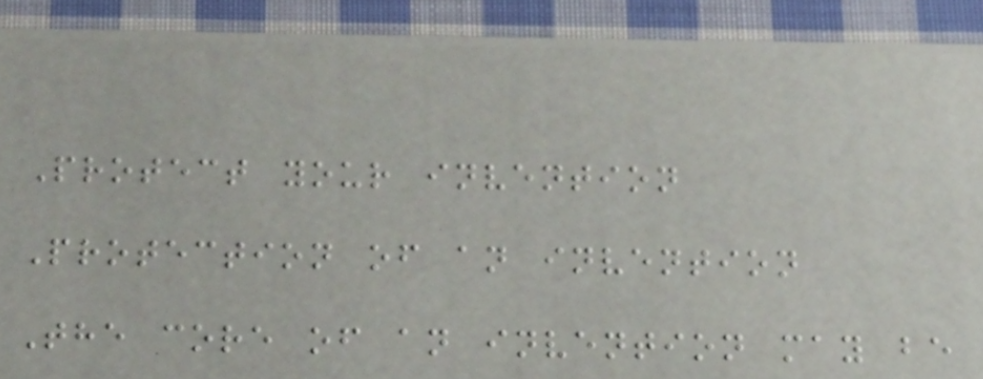Protect your invention
Protection of an invention
The core of an invention may be
